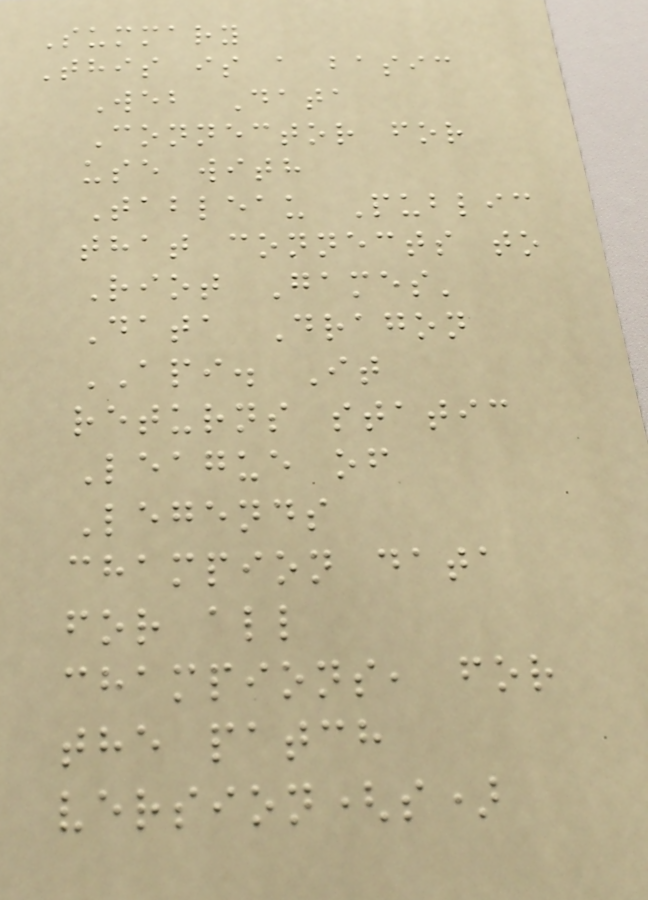Summary
This is a basic
Web Data
Connector for
use with
Tableau Public
that connects to
Riot Games'
Data Dragon
API. It
returns static
League of
Legends
champion data
for all
champions, for
the patch
version(s)
